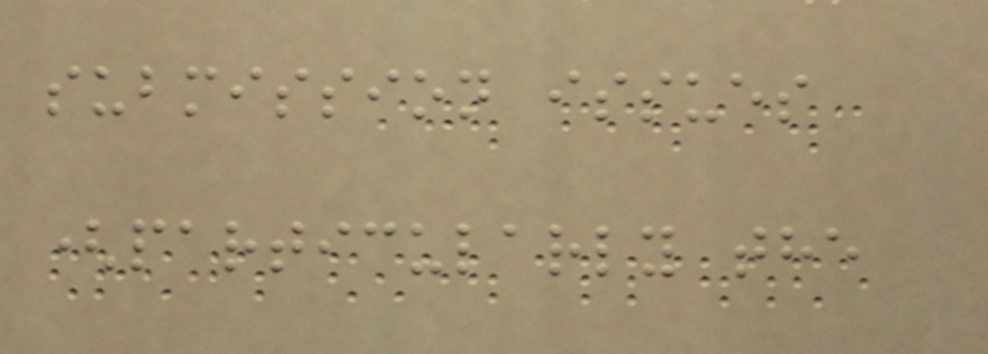submission issues
(particularly the
